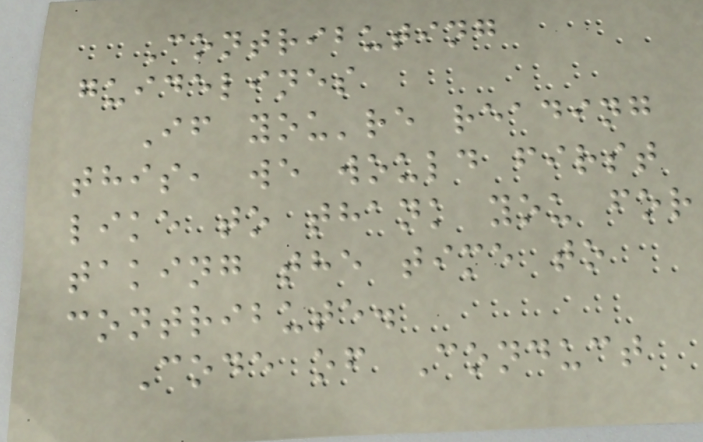Contributing
guidelines
If you're reading
this, we would first
like to thank you for
taking the time to
contribute.
Code of Conduct
